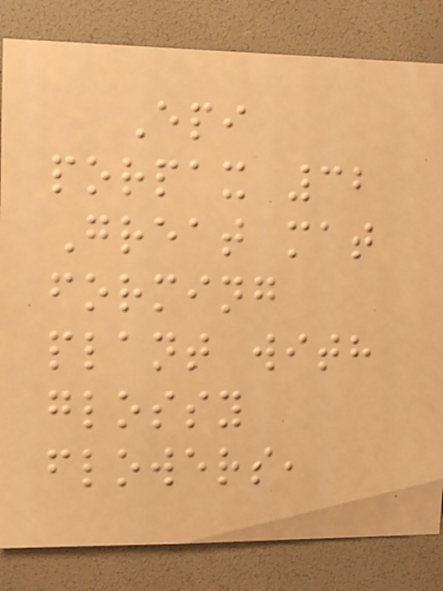Epi
porpax 32
Great mat
forming
plant with
glossy
flowers,
